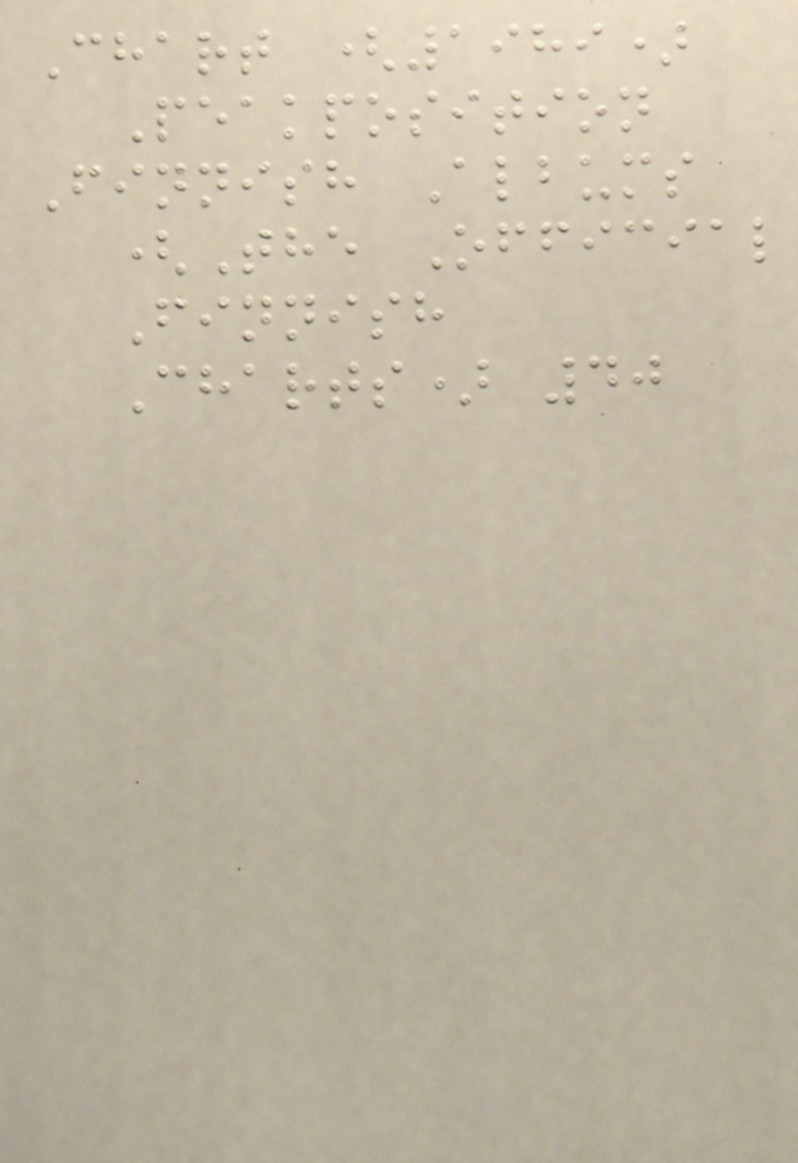Chart (1989)
Peakposition
Finnish Albums
(The Official
Finnish
Charts) 40
